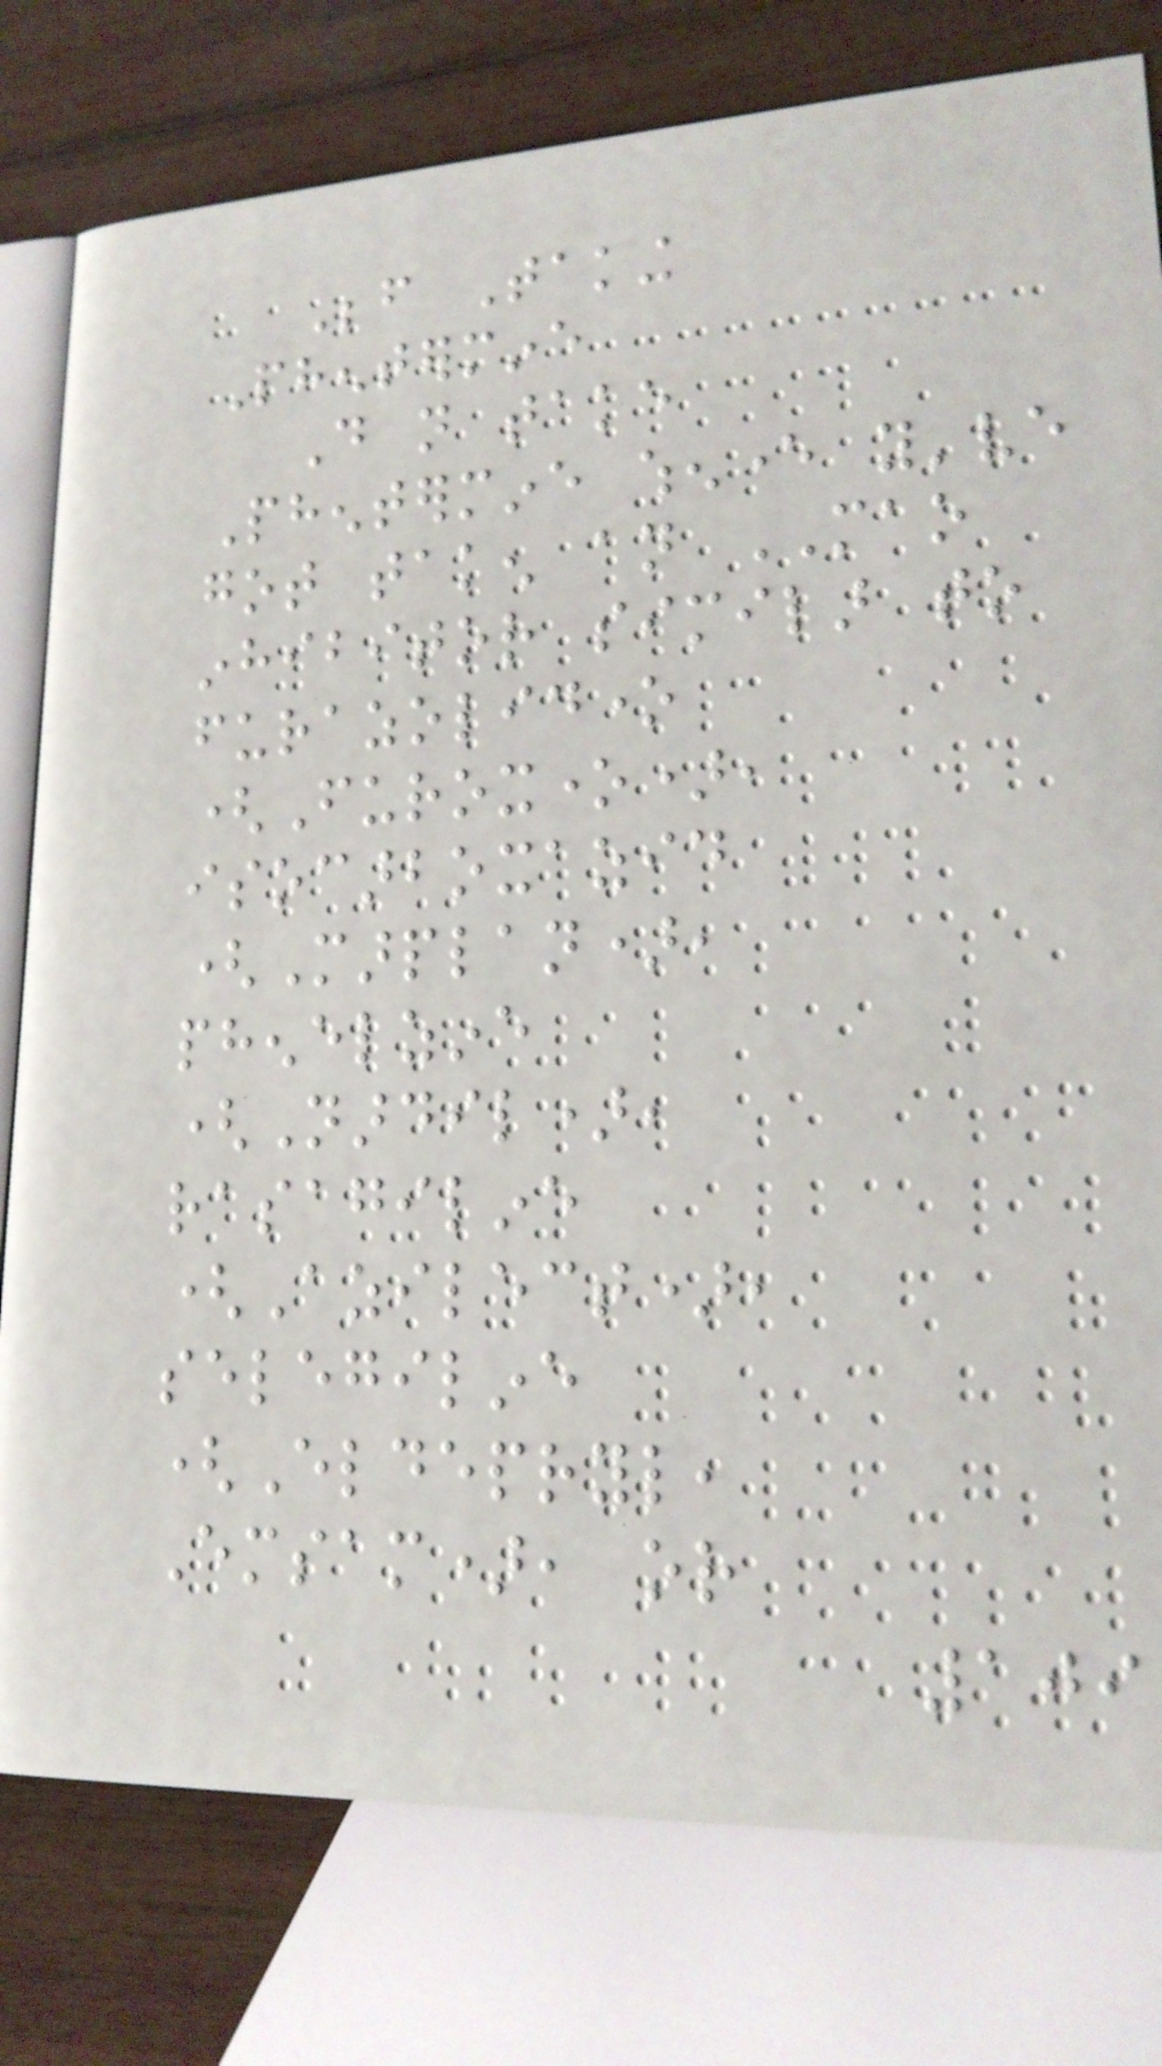Before Taking
Phentermine
Do not take
Phentermine whenever you've
got taken an MAO
inhibitor similar to
furazolidone
(Furoxone),
isocarboxazid
(Marplan),
phenelzine
(Nardil),
rasagiline
(Azilect),
selegiline
(Eldepryl,
Emsam), or
109
